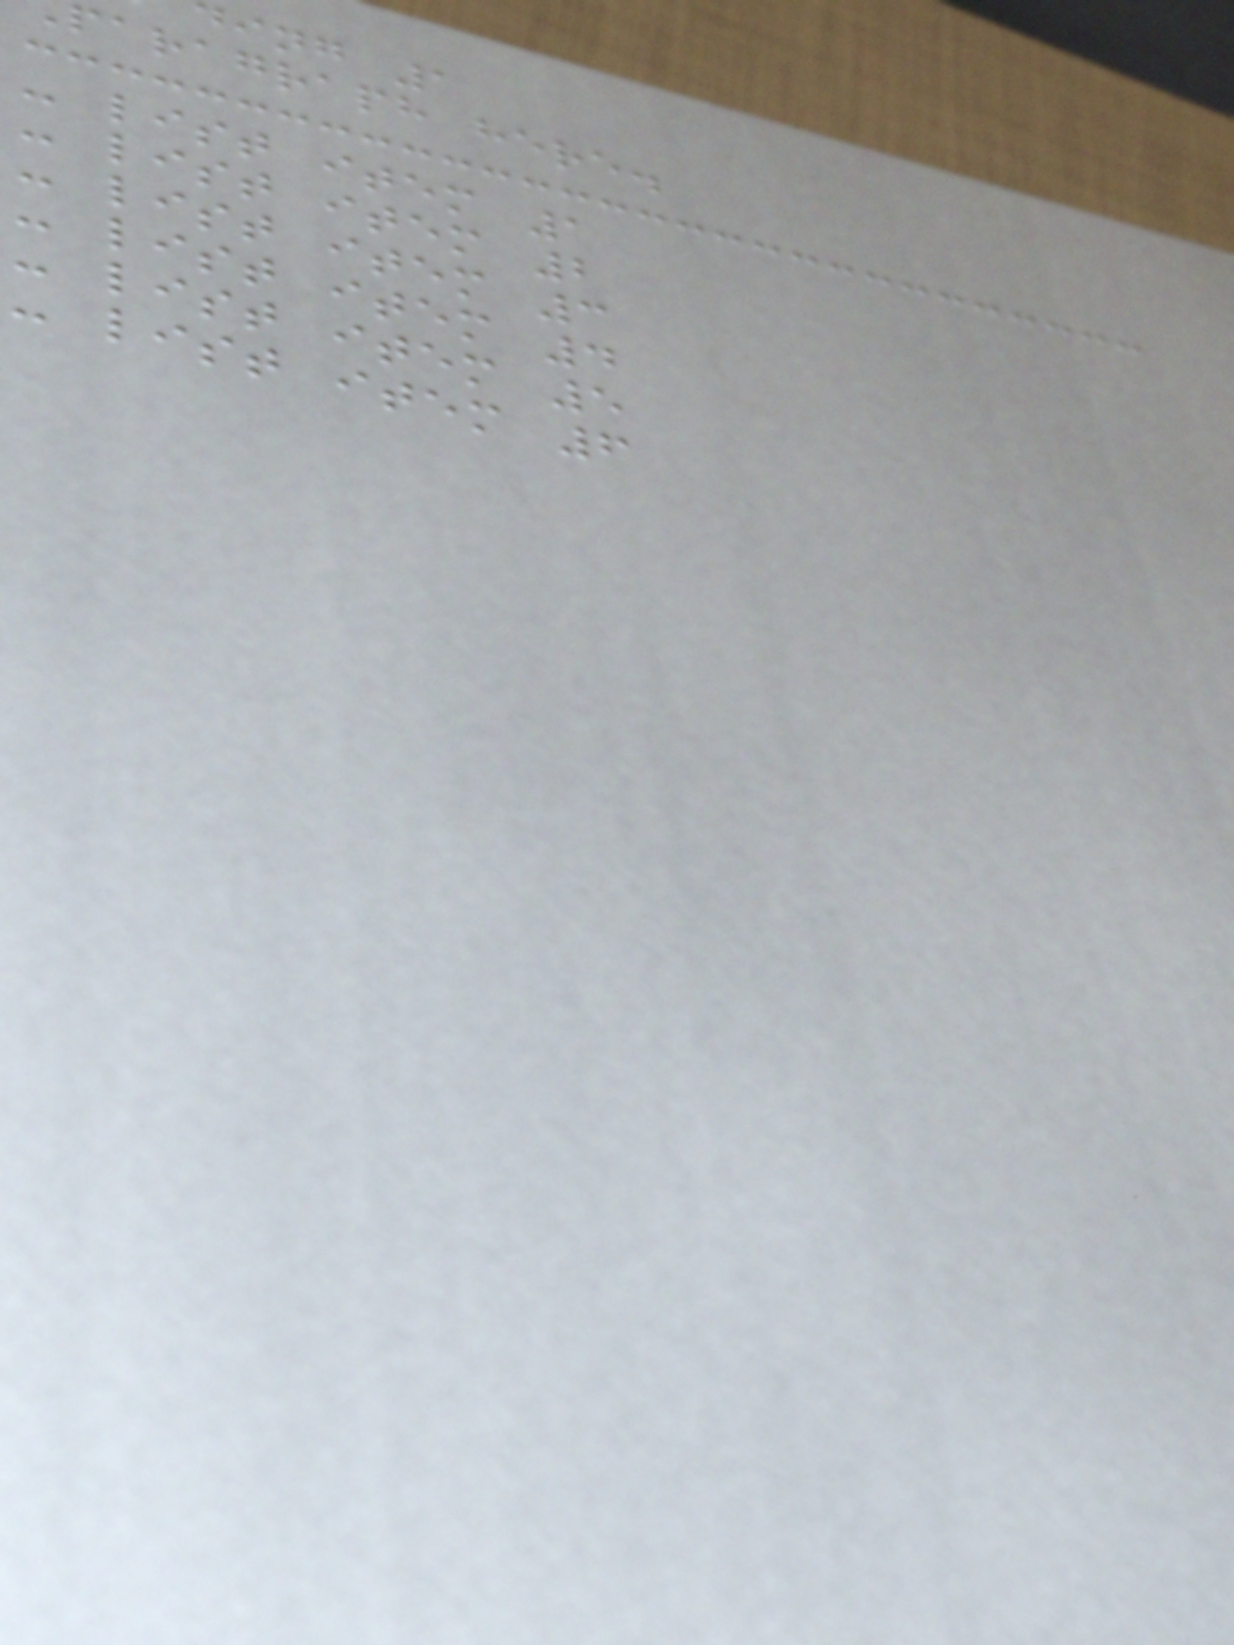ing 1
paragraph here.
- list item 1
- list item 2
- list item 3
- list item 4
- list item 5
- list item 6
